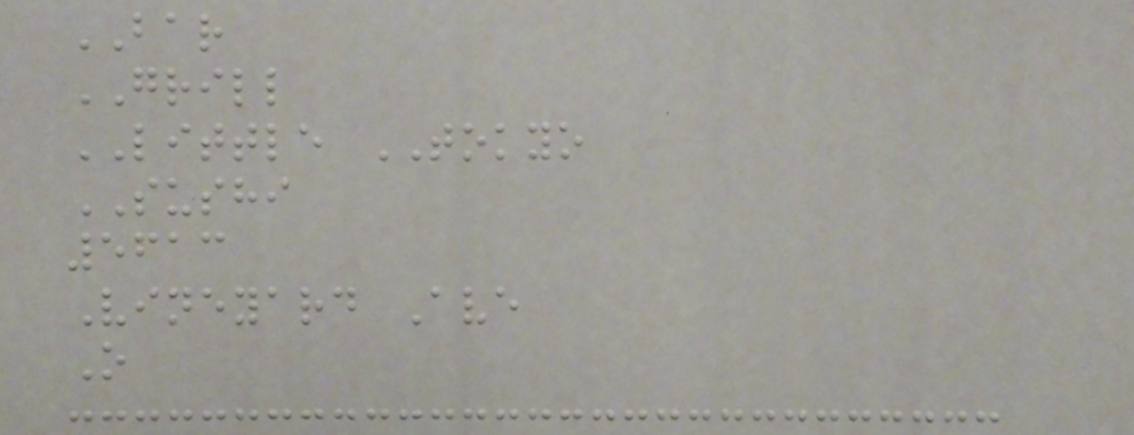BAR
GRILL
LITTLE TOKYO
SUSHI
5613
Vineyard Ave
O
